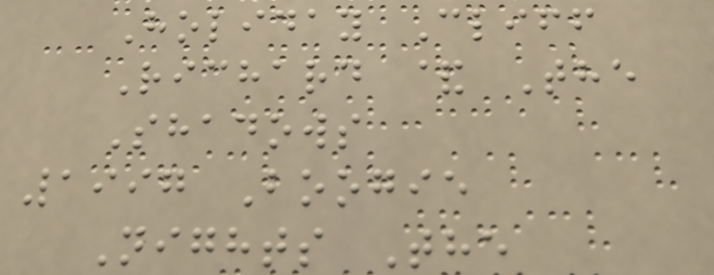Holiday Cliff
Richard & The
Shadows
1997 Boogie
Nights The
